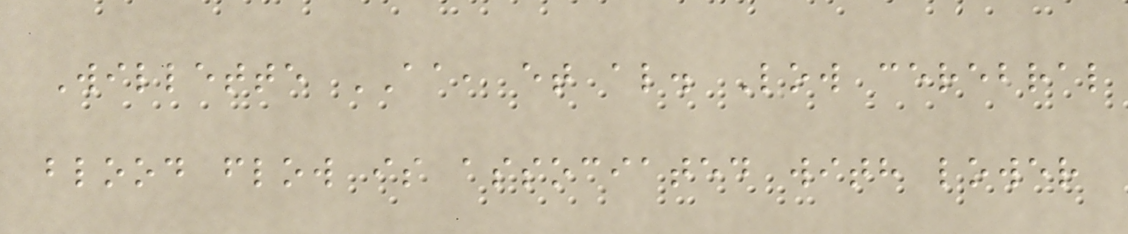Willette AA, et al. Low cerebral
blood flow is associated with lower
